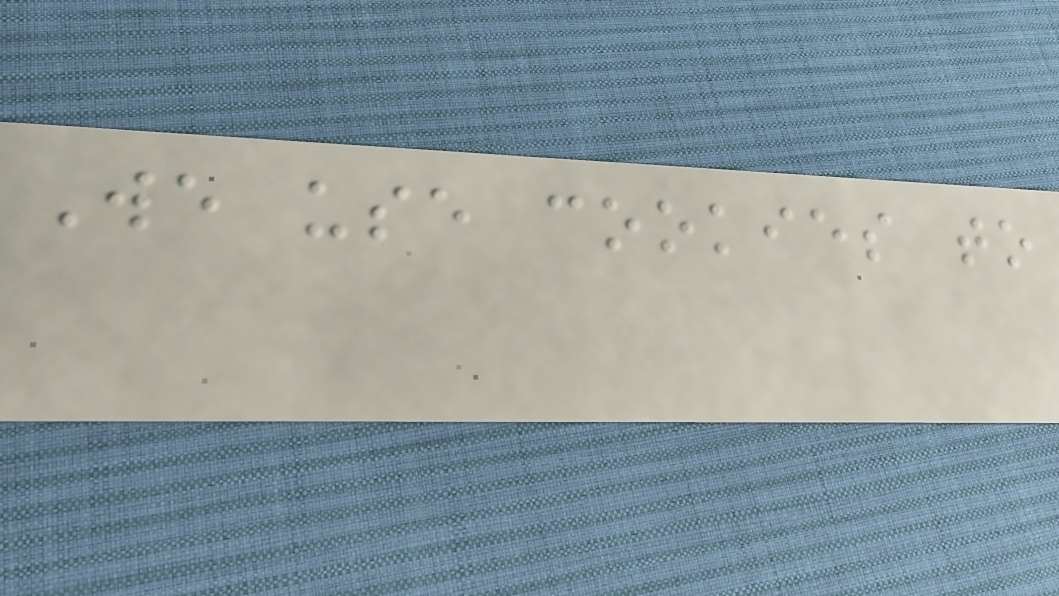We use cookies to
